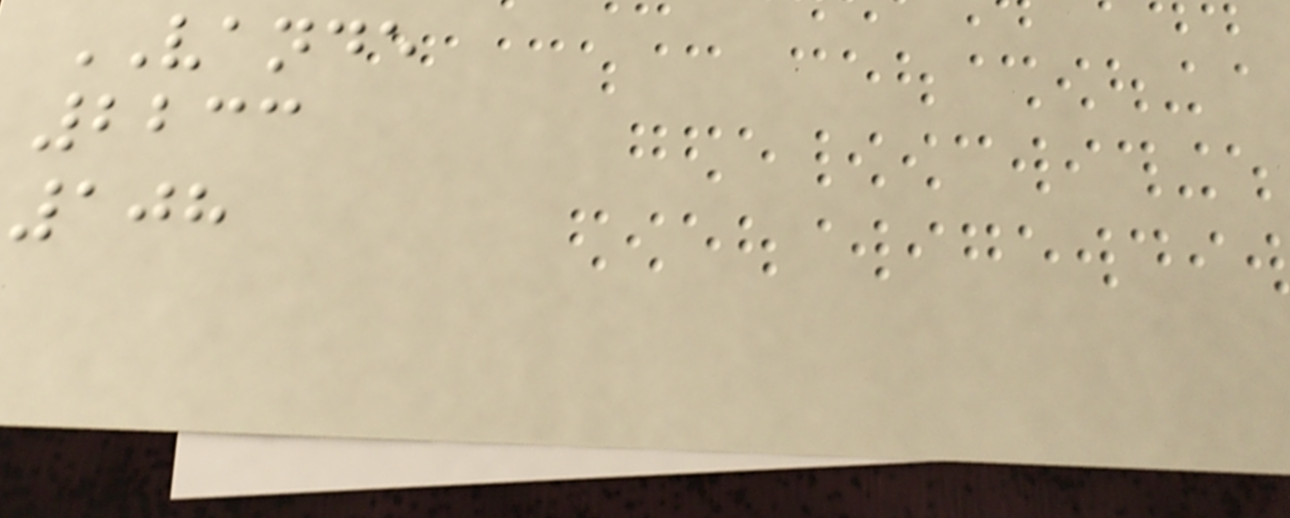VANDE
2233
108
